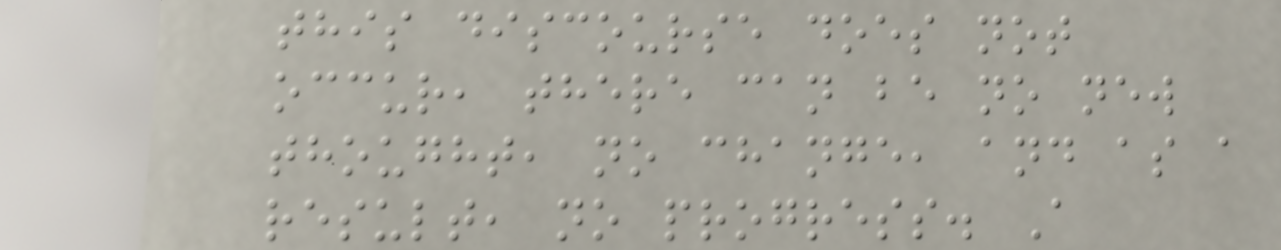this discourse does not
occur, there can be no new
thought, no change, and as a
result, no progress. A
